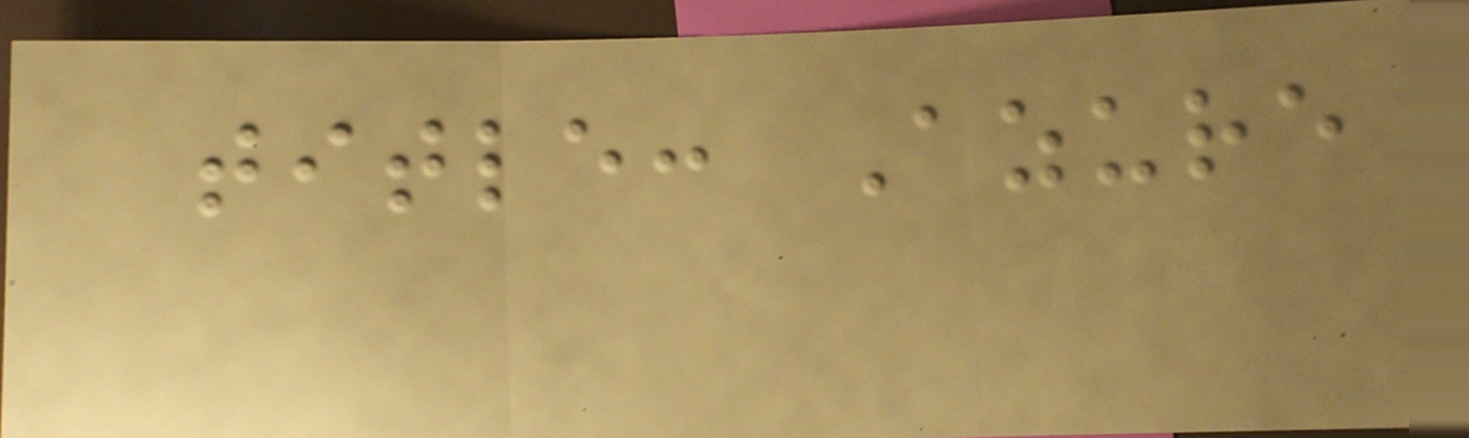title: Azure
